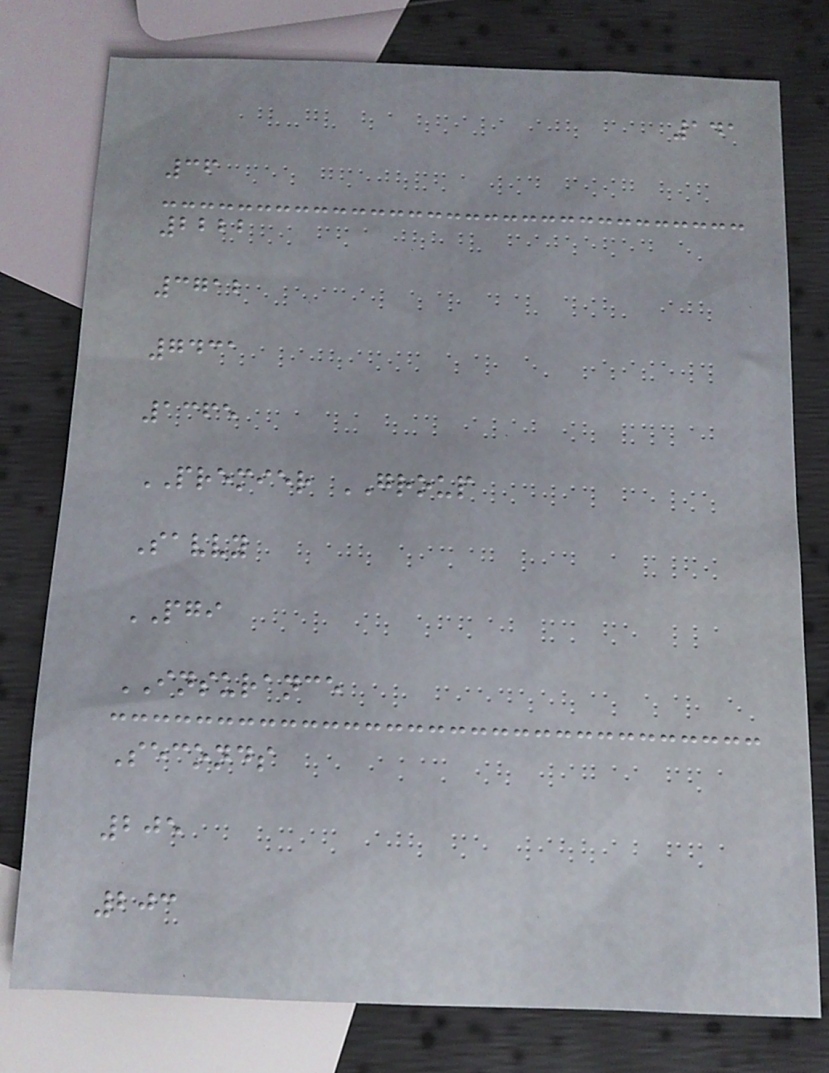141
36
2222
3712
7431
1365
PREMIER GROUP
Savvy
PGI
INSURANCE
Seconds
205
203
